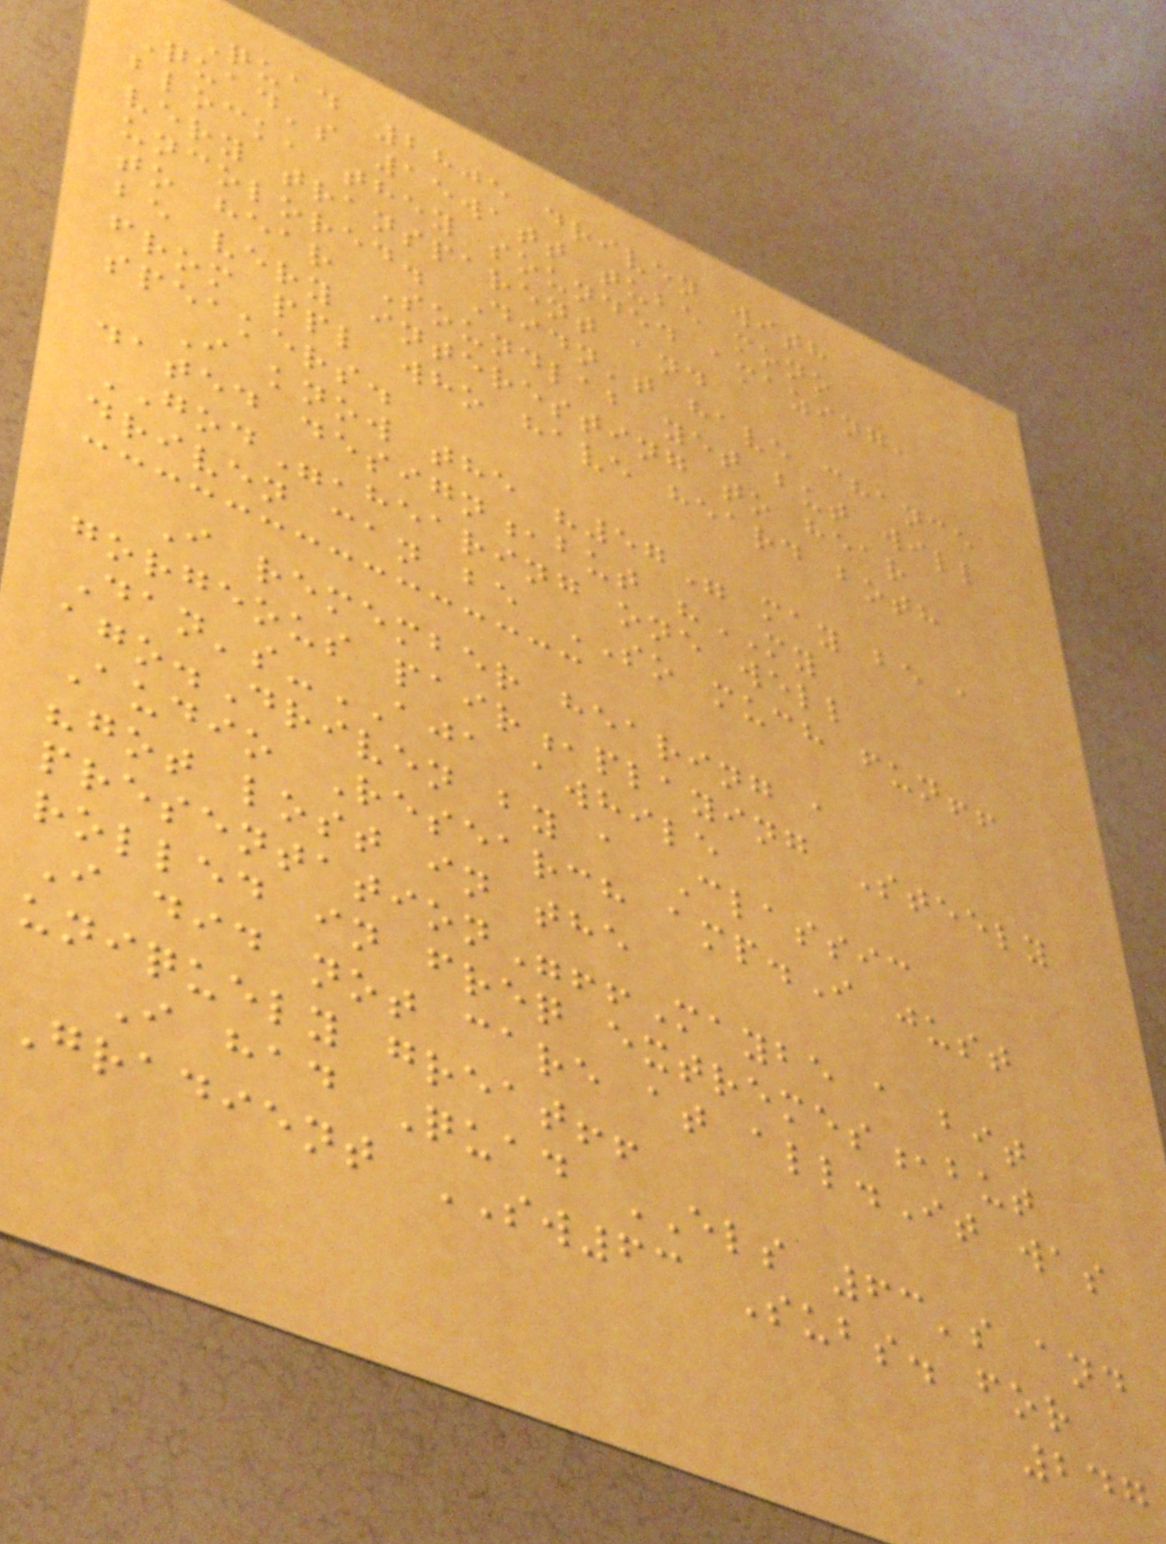Quad 2805 driven with
Quad's 15watt tube mono
block, they sounded amazing,
very transparent and
uncolored. Didn't have chance
to hear Soundlab yet but will
be very interesting to hear
from ppl who have heard both
speakers.
I know the "57" may be a
dated design,but "MY
GOD",hearing one well
driven can be SO much fun!!
I remember hearing a
gorgeous pair,playing Steely
Dan's-AJA awhile
ago.Driven by a Classic
Audio Research amp.I just
"got lost in the
presentation"!!Maybe a bit
rolled in freq extremes,but
I did not care at all.It was
uniquely great!!
I had Quad ELS 63's and
Gradient SW63 Subs. for
247
